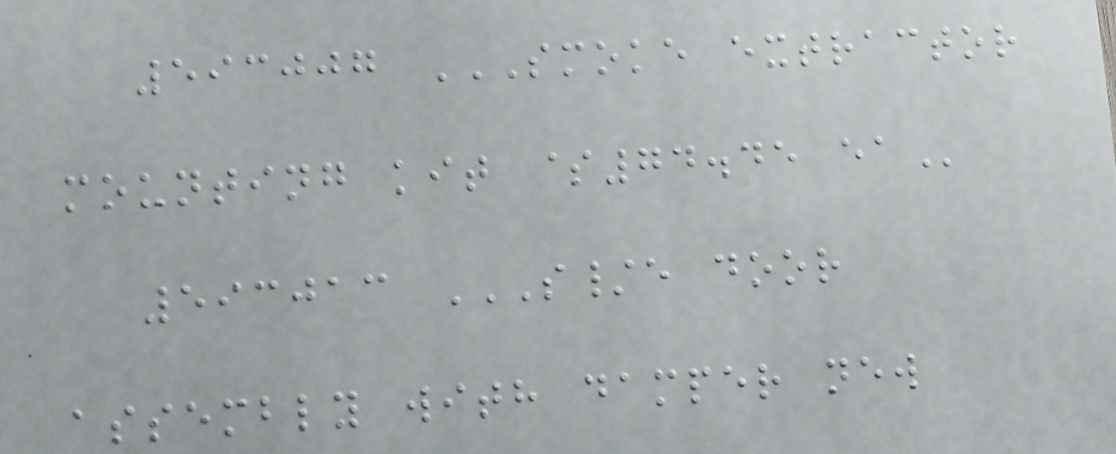593007 SMOKE EXTRACTOR
MOUNTING KIT $74.45 EA
593013 S/E DOOR
ASSEMBLY WITH DAMPER NEW
